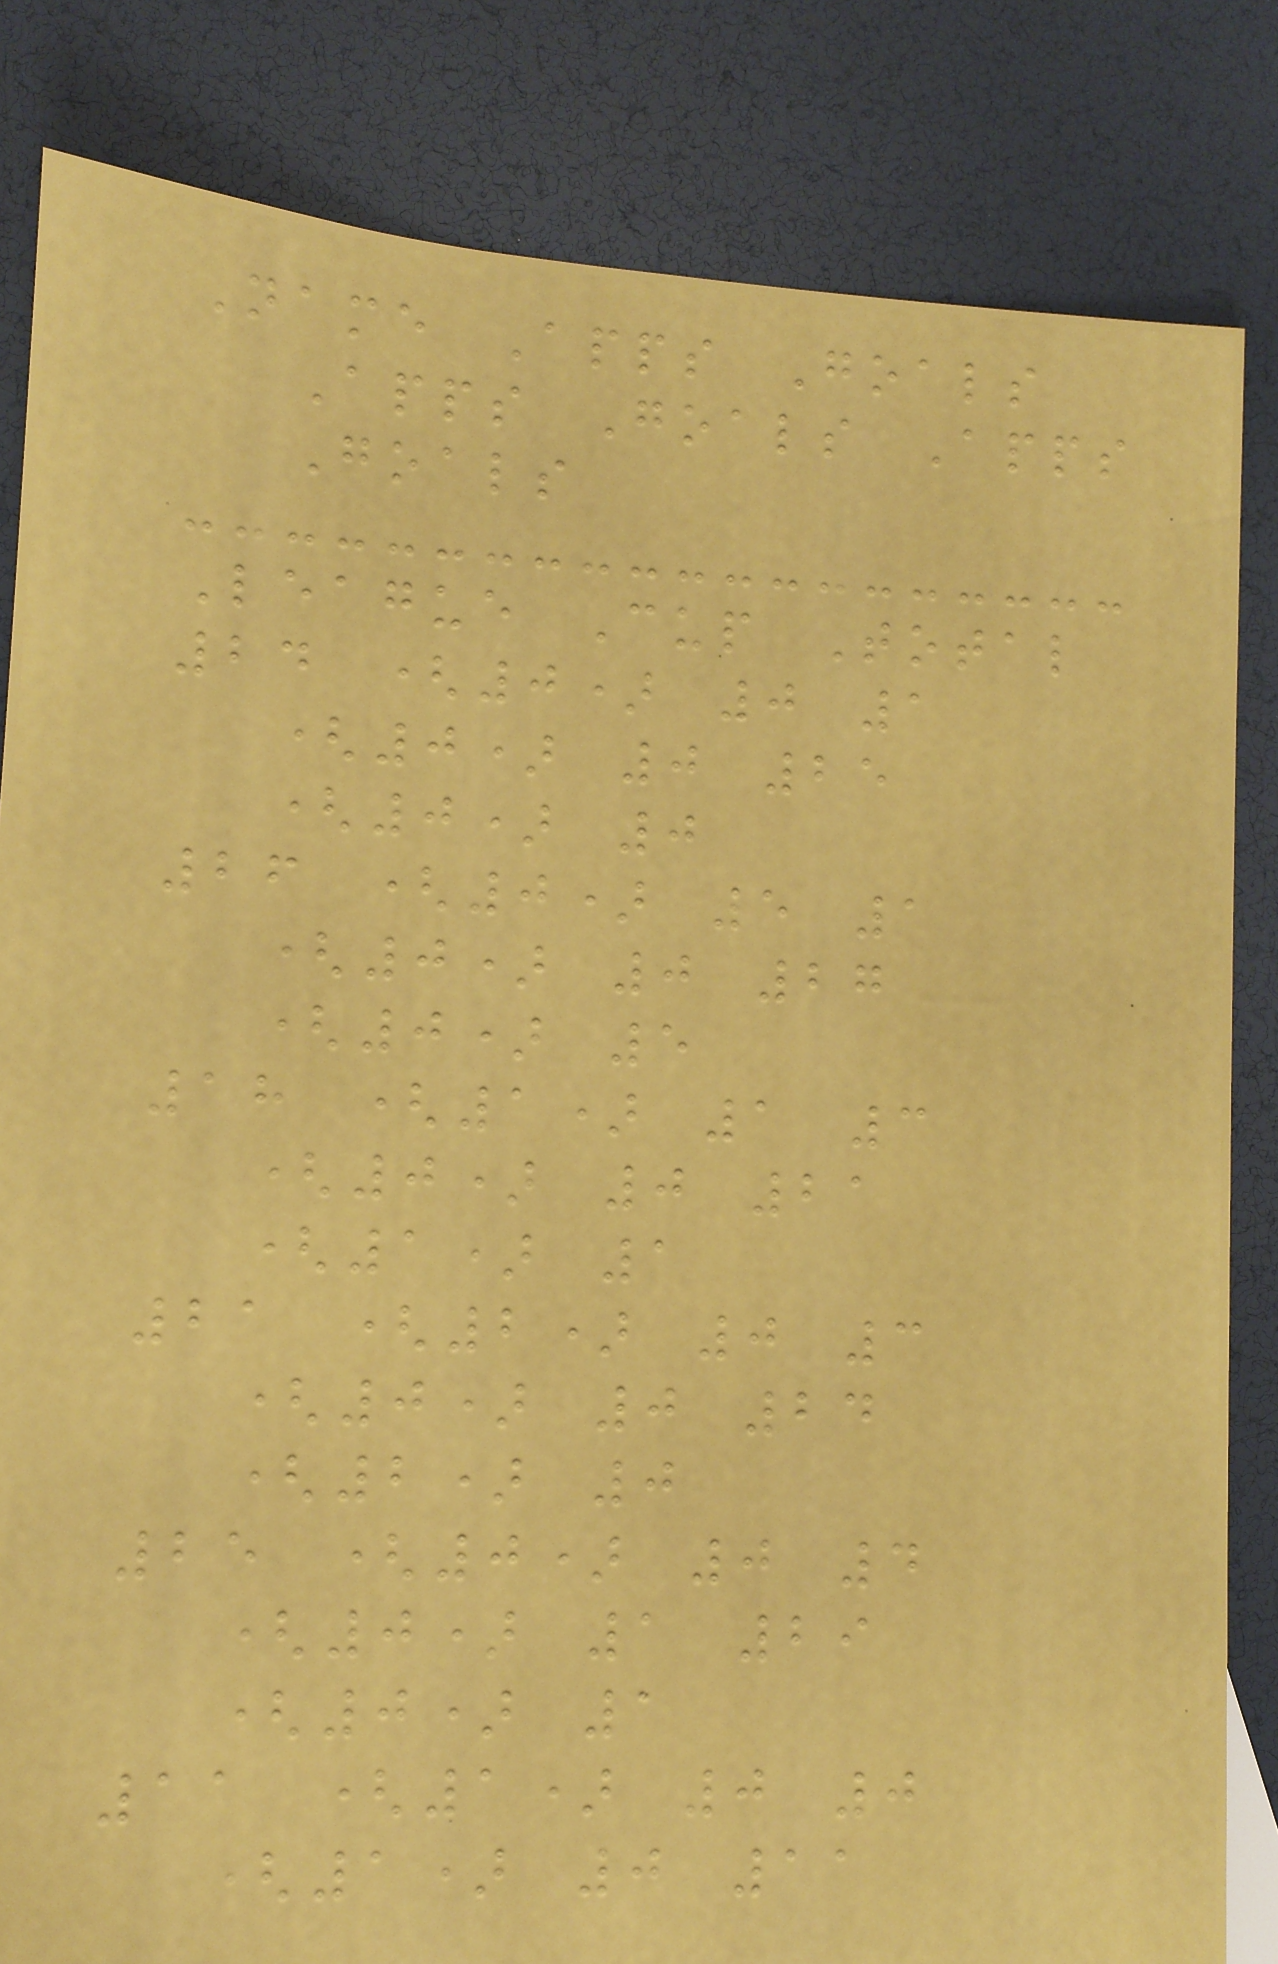Name Apps Goals
Apps Goals Apps
Goals
League Cup Total
24 (0) 0 1
(0) 0 25
(0) 0
26 (0) 5 1
(0) 0 27
(0) 5
18 (1) 1 3
(0) 0 21
(1) 1
21 (2) 0 3
(0) 0 24
(2) 0
25 (0) 0 4
(0) 1 29
(0) 1
11 (1) 0 0
(1) 0 11
